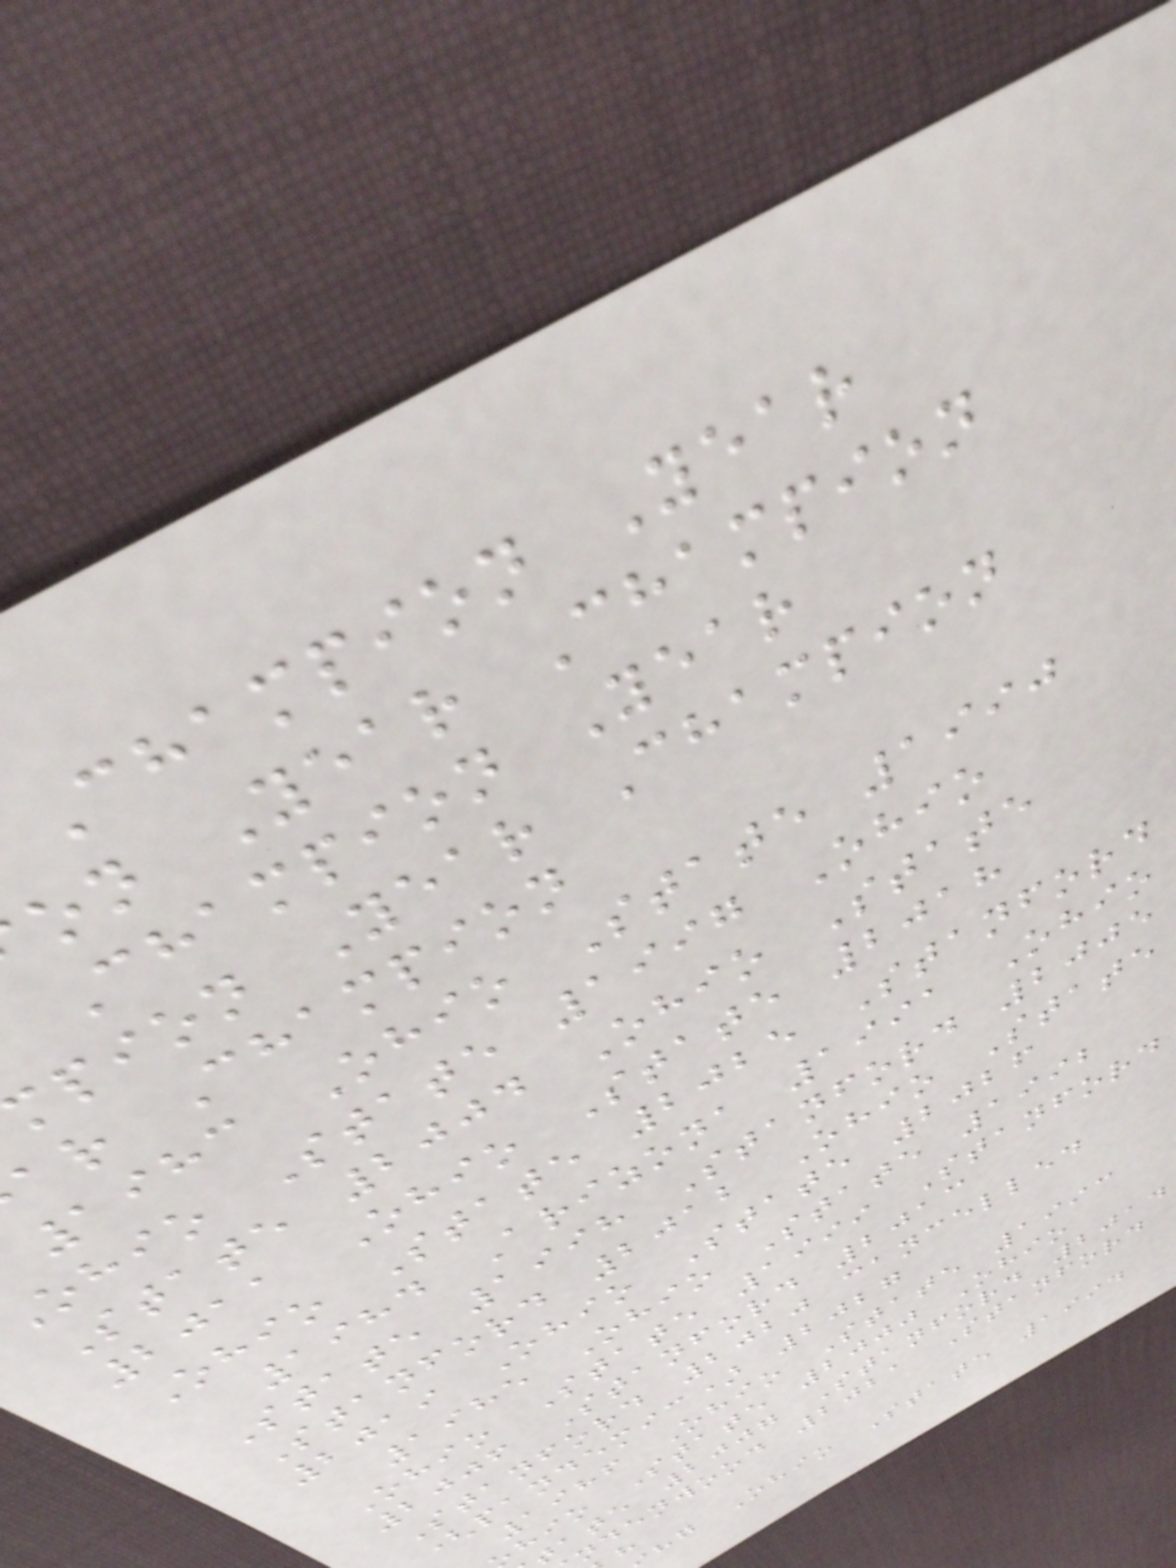Champion Year
on Year Champion
Champion Year
pion Year Champion
ar Champion
1983 Ohio State 1990
ohio State 1997 Ohio
State 2004 Ohio State
2011 Ohio State 2018
Ohio State 2025 Stanford
1984 Arizona 1991 Ohio
State 1998 Stanford 2005
Stanford 2012 Ohio State
2019 Ohio State 2026
1985 Ohio State 1992
Ohio State 1999 Stanford
2006 Stanford 2013
Stanford 2020 cancelled
(pandemic) 2027
1986 Ohio State 1993
hio State 2000 Ohio
tate 2007 Stanford 2014
ndenwood 2021 Stanford
hg Ohio State 1994
